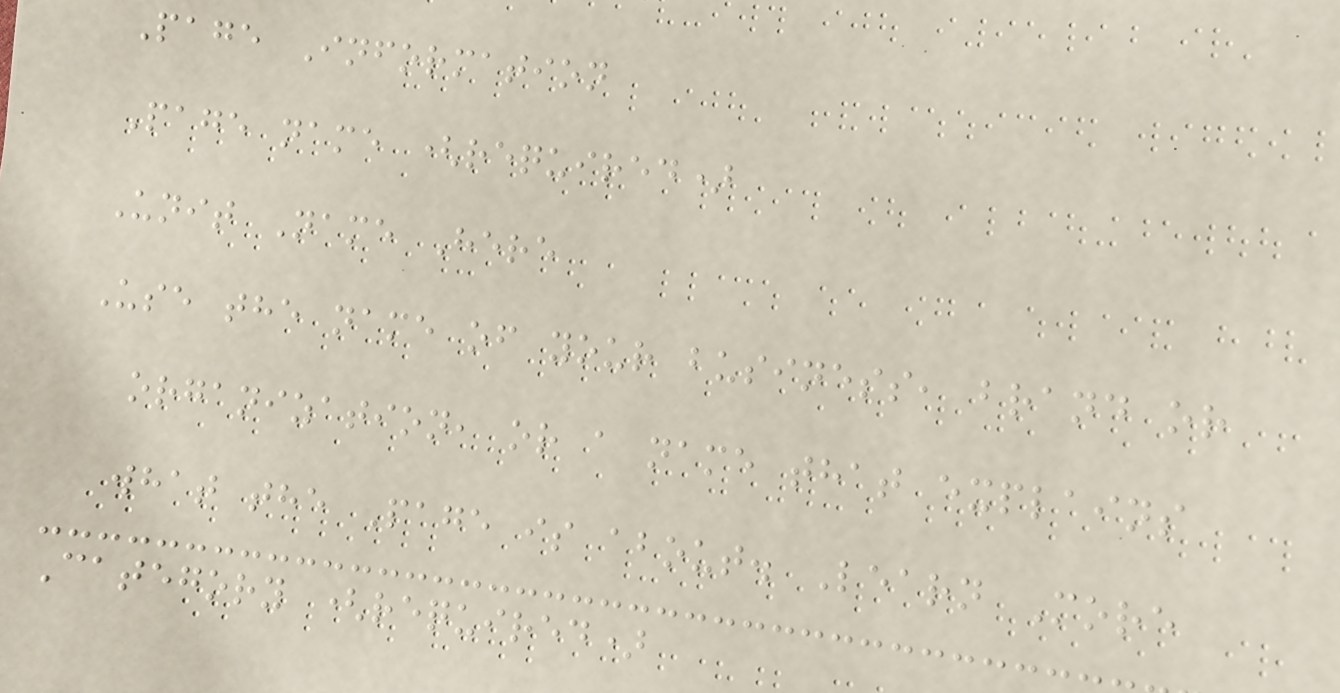Page Information
Page name (required)
Unit Name Here
Use the name of your business, brand or
organization, or a name that explains
what the Page is about. Learn More
Category (required)
